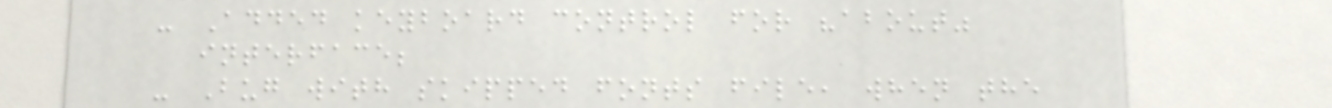- Added keyboard control for "about"
interface;
- Bug with skipped fonts file, when the
